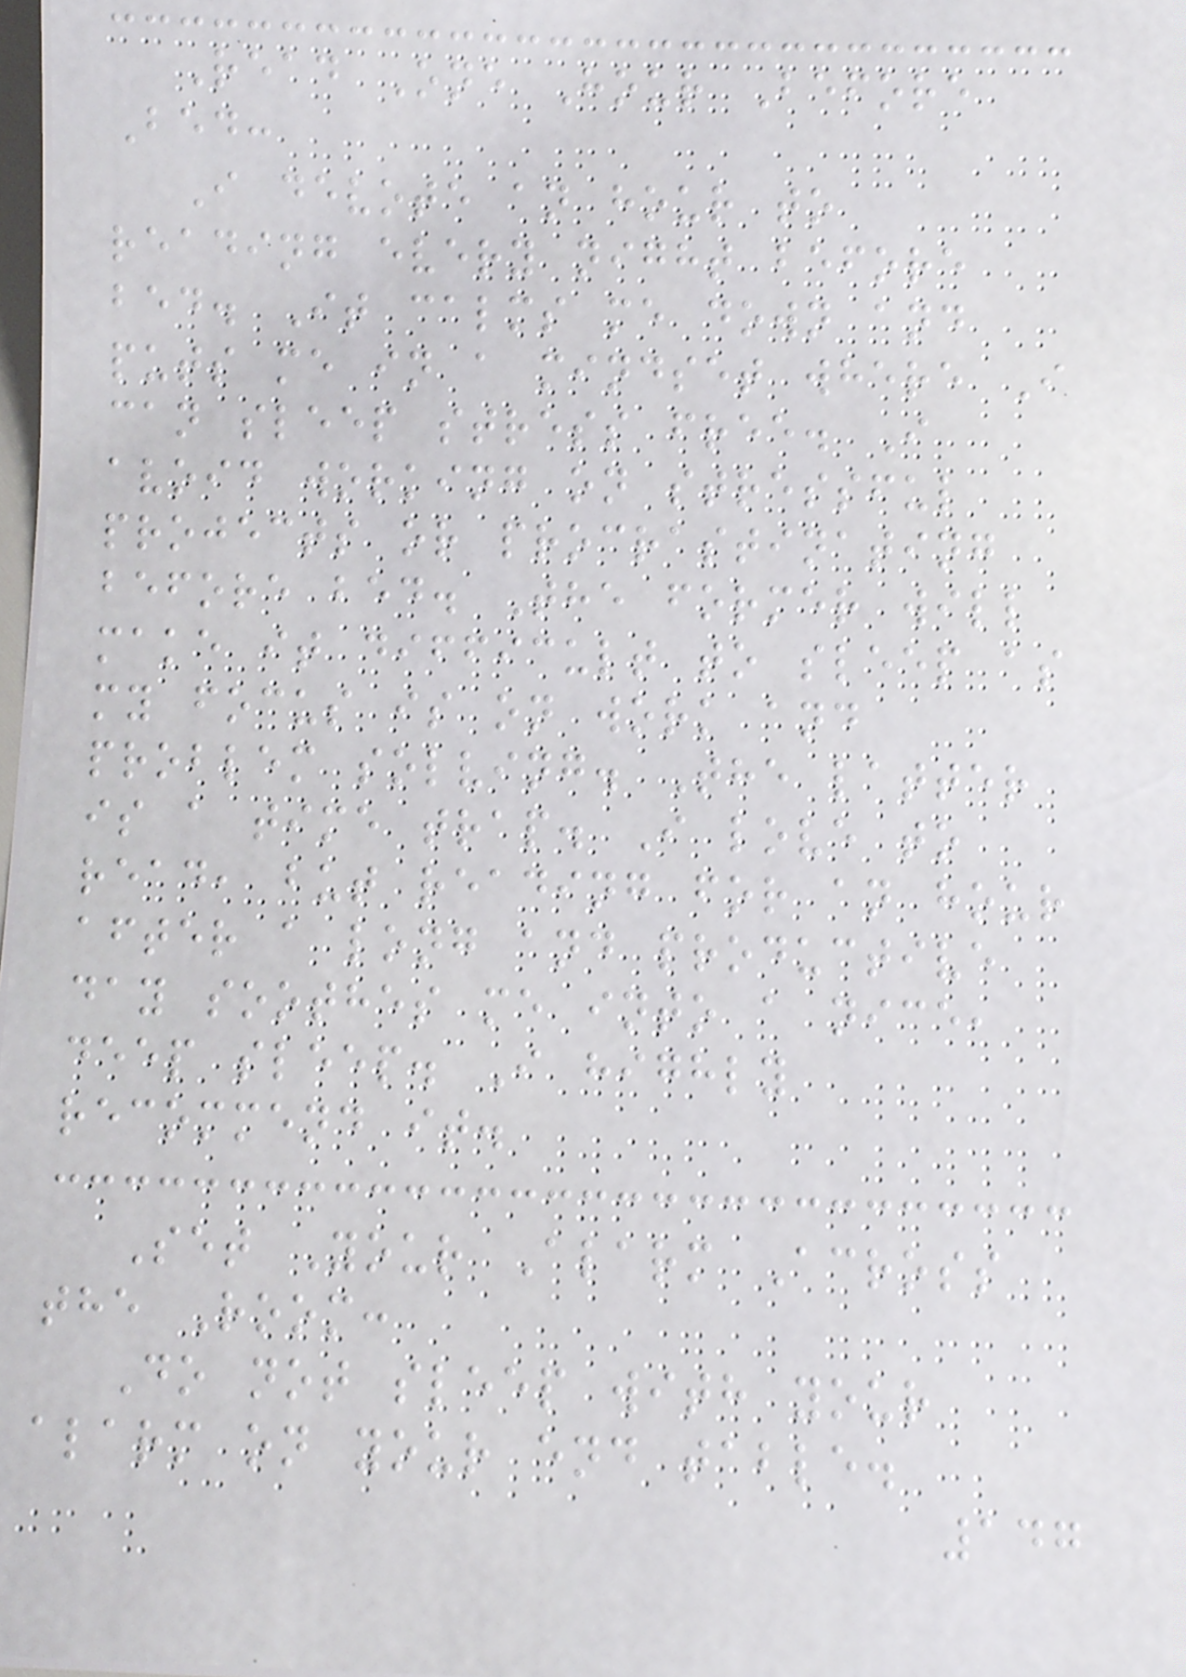Read One Hour Before
Bed:
I devote an hour to
reading every night before
bed. It calms me down and
puts me in a mindset where I
can sleep stress free. I
avoid working on stressful
projects or procrastinating
before bed. The former will
make it difficult to sleep as
my focus is on work and
problem solving. The latter
is a time trap. I love to
read, but reading for an hour
after a long and productive
day soothes me into a nice,
deep sleep. I highly
recommend it.
Set Your Alarm Across
the Room:
Do not sleep with your
alarm on your end table.
147
